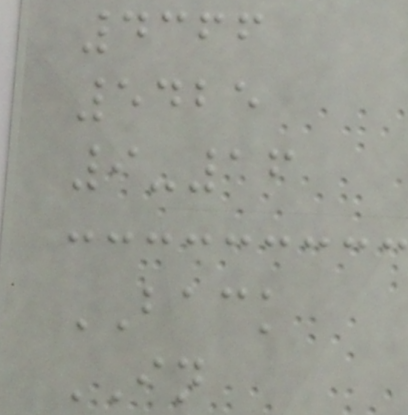4366
5425
9-16
BACK
IN
